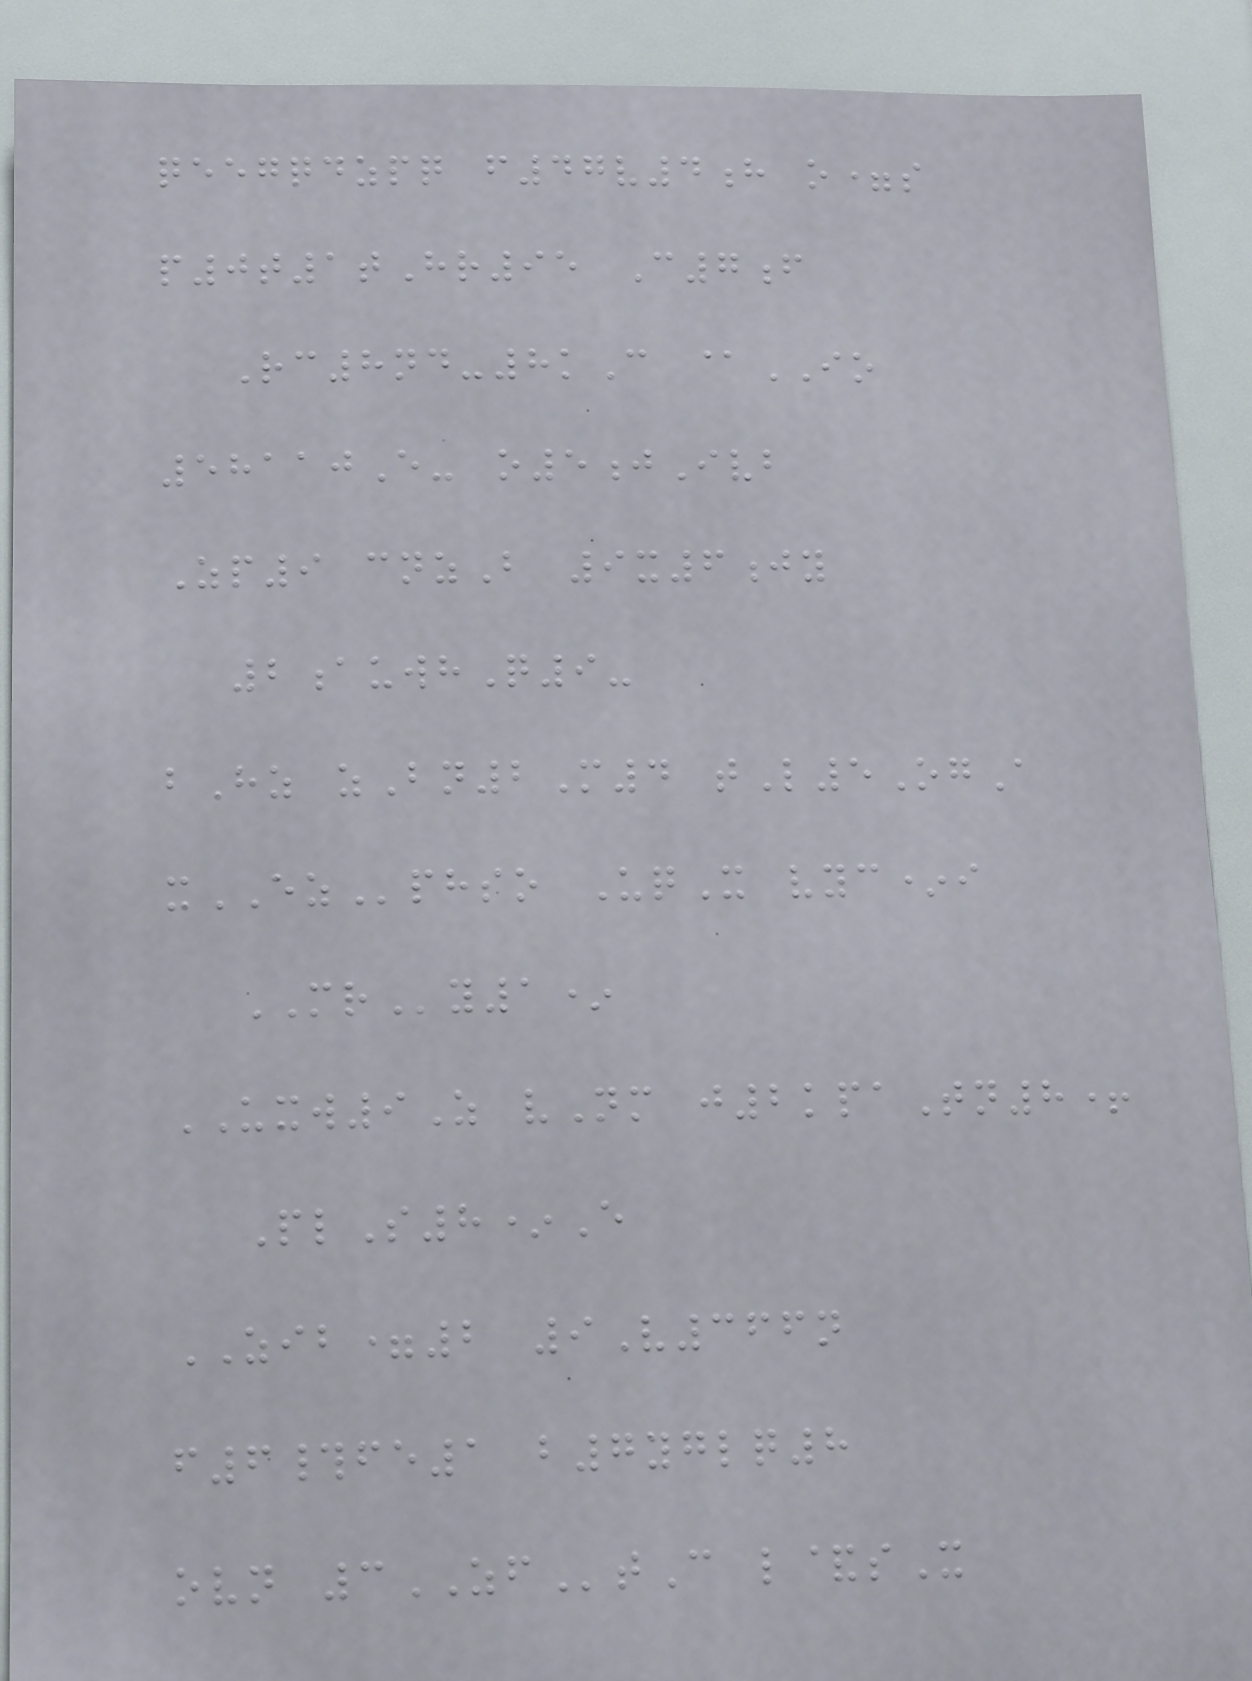qeegqdzpq f47v4h o=s
p0t1tHr95 C7f
Rc8nd-8kC @IO
58110E- o5jIvb
Zp9 cnzB 9x6jy
2auwhQ9-
bHz zBn2M4 tL5OgA
xEZphso UqX vyc*i
MRy1*
UXW9Z vNm j2kpaTn8+
PlS8*E
ZIB=2 9V366n
f6#fe1 b7yglq8
ovn 3ZFtC l&sX
